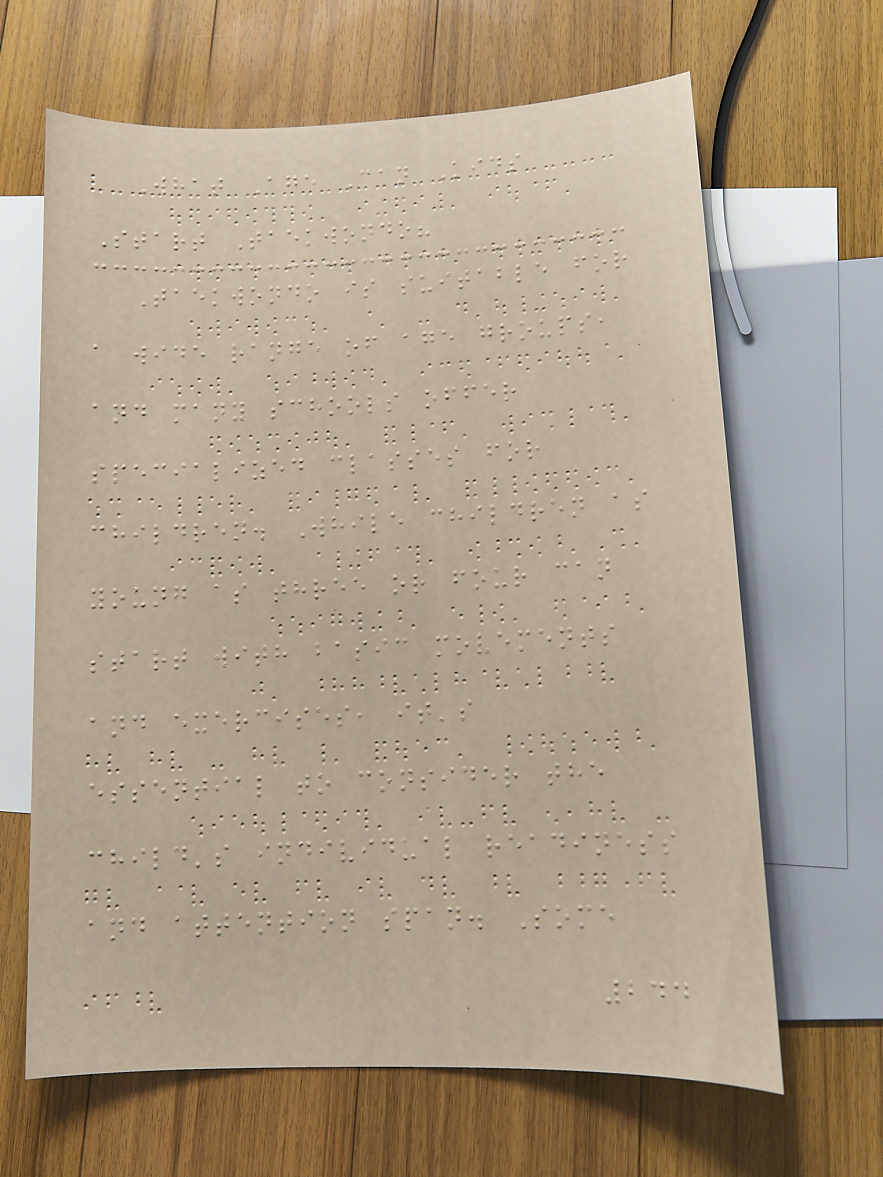What Age Can Kids
Start Taekwondo?
Taekwondo is suitable for
a wide range of age groups,
and many schools offer
specialized classes for
children. While children as
young as three or four can
start with basic movements
and exercises, it's
essential to consider the
child's individual readiness
and attention span. Some
244
